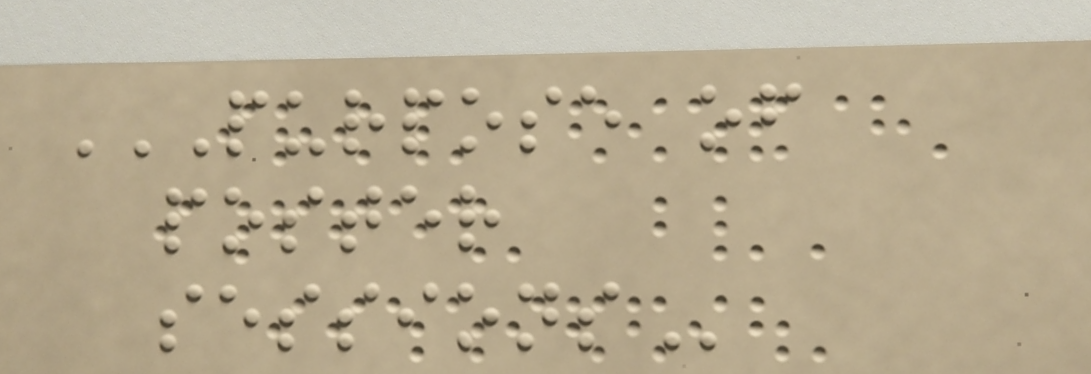PURPOSE OF
POSTER
SESSIONS
